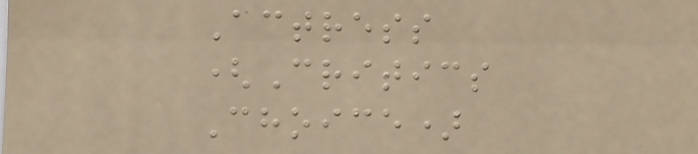Actress
(Critics
Choice)
